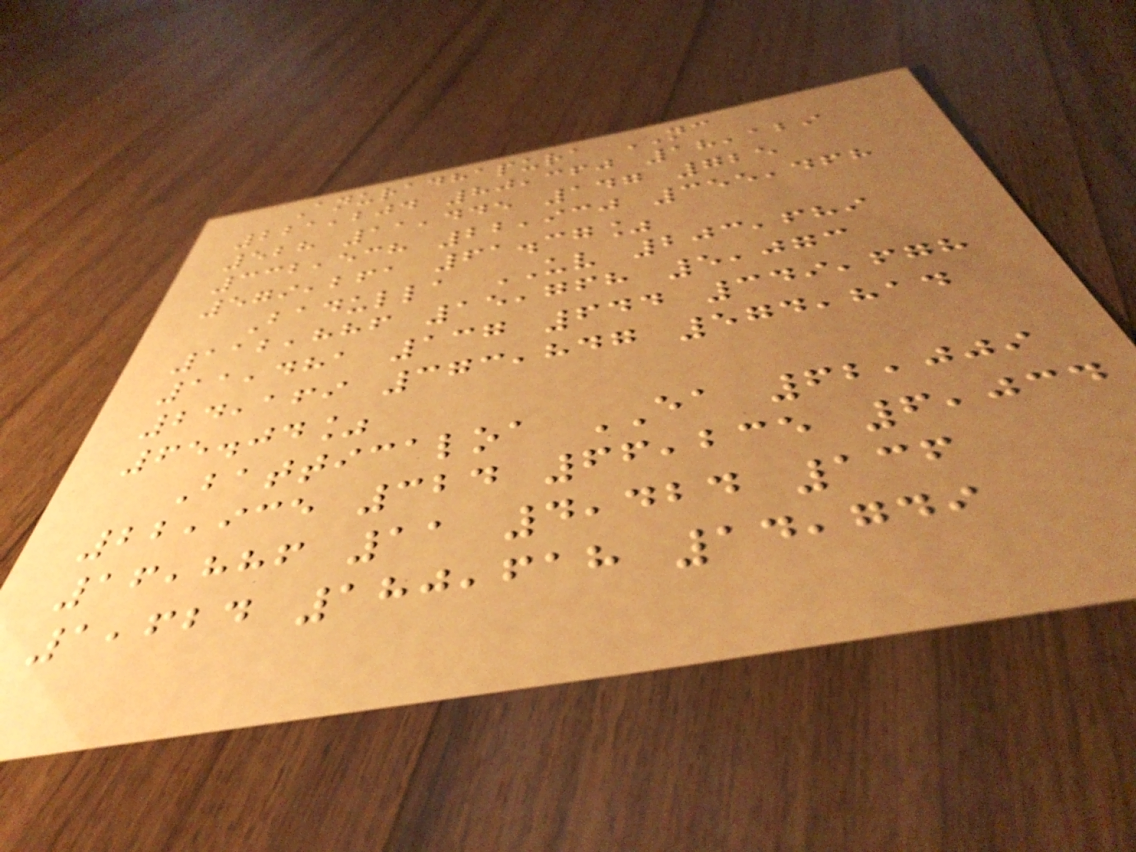Anuradhapura NC
221,204 80,360 18,129
528 11,445 147 725
332,538 22,930 355,468
579,261 61.37%
Badulla UV 203,689
112,886 15,768 5,073
11,481 137 644 349,678
24,169 373,847 574,814
65.04%
Batticaloa EA 62,009
22,935 324 66,235 6,034
16,886 11 4,424 136
1,624 180,618 14,749
